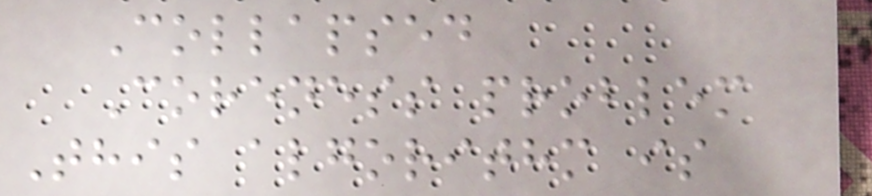Collapsed
Coreness problem
This algorithm is
